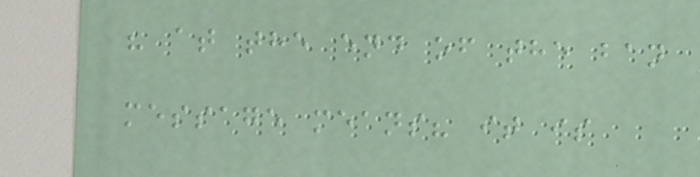" at the end of the ban
message means? it is
